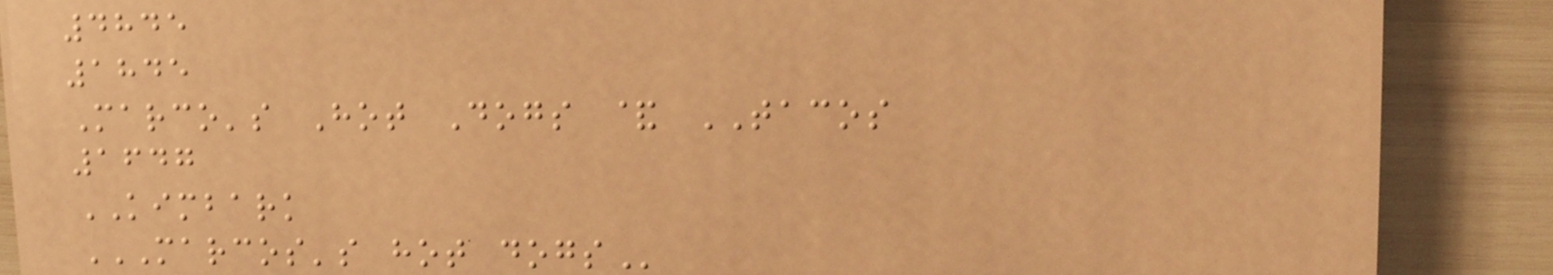4845
1845
Marco's Hot Dogs & TACOS
1647
KIMBARK
MARCOS'S HOT DOGS
